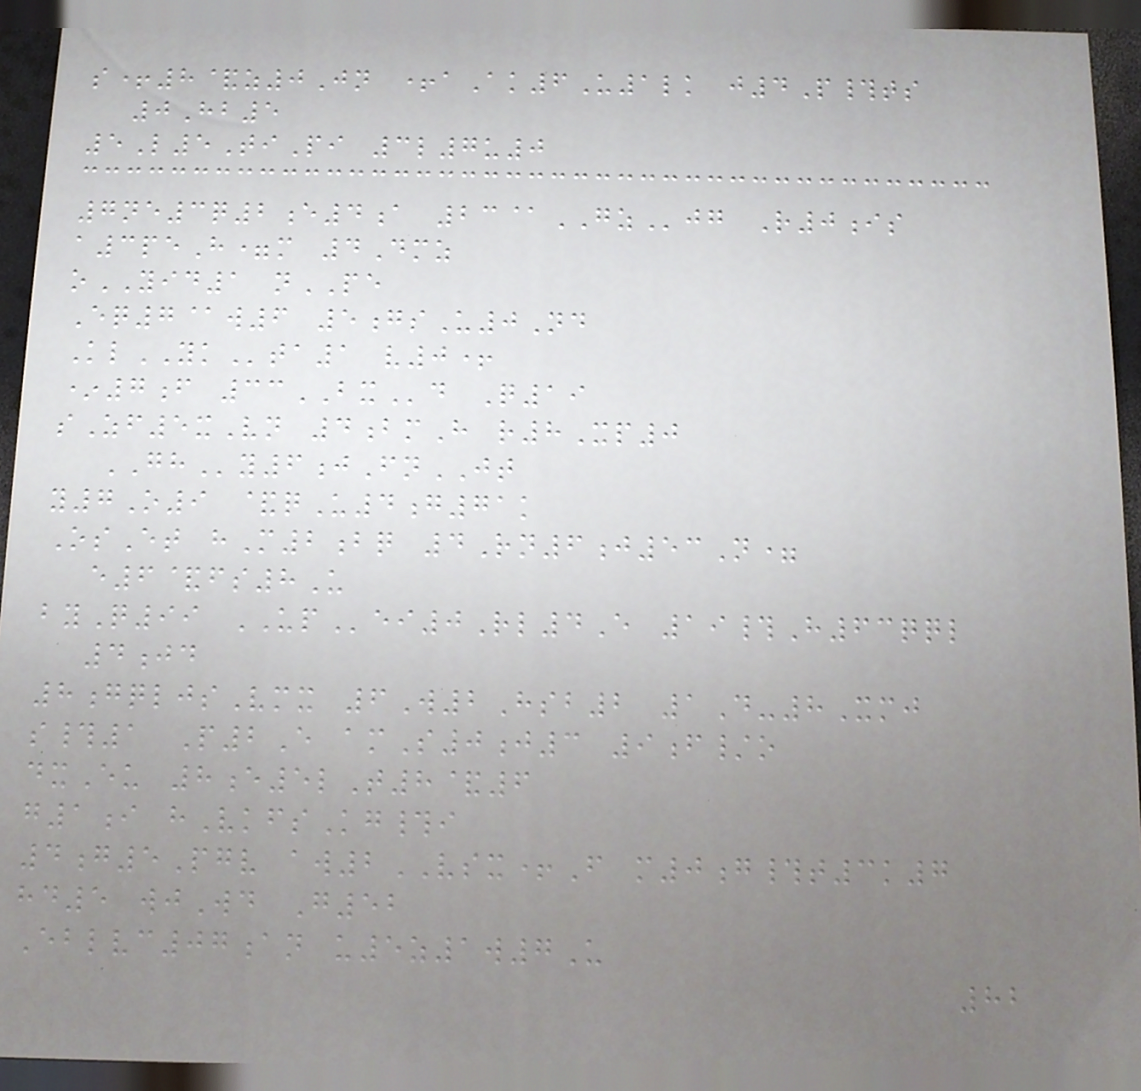s+8&z0Jn +aAk6U1lk j4P#ts
0Hb5
5L5TiPi 3l7u0
7ne3q2e4a 23@GZjg R0is
a3peH=m 4Dmz
oYID1 nPE
Eq7@w6 5gsU0Nd
KlYKta1 v0+
*7f 33BXd Q19
sZf5xVn 4bmH r8Xp0
GHy6jFnJT
y7O9 &qU4g71k
OsEt hM2bq 4Rn6j53N=
e6&fs8U
byQ99 UPei0Rl4E 19#H63qql
4jd
8gqljsVmx 6W2Hsb2 1D-8Xmj
s#1 P2E amS0j3 9f/o
dxEu 8e5lT8&6
g1i hVkfsKg#i
4g5Pgv aw2VSX+F m0g#t3k7
hd5 wjWd G52
Eblvc07an u5z1w7U
82
